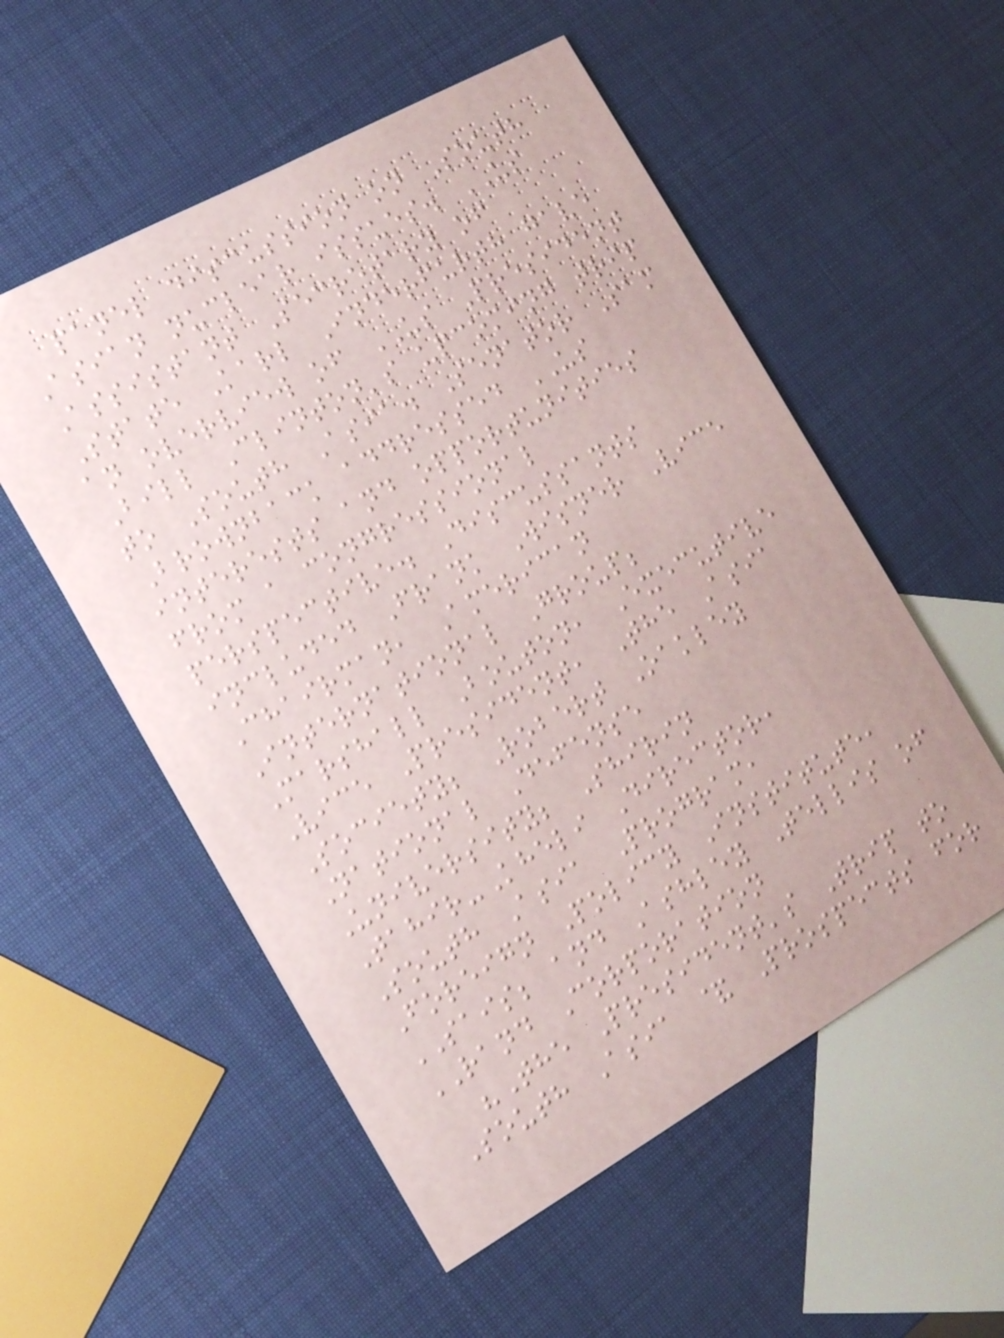panel discussion on South
Asian nuclear issues. US
Assistant Secretary of
State Karl Inderfurth gave
an overview of US President
Bill Clinton's upcoming trip
to South Asia. Senator Sam
Brownback addressed US
interests and opportunities
from a congressional
perspective. Discussants
included Frank Wisner Vice
Chairman, American
International Group;
Marshall Bouton, Executive
Vice President, The Asia
Society; Robert Oakley
National Defense
University; Shirin
Tahir-Kheli Director,
South Asia Program,
Foreign Policy Institute,
SAIS; and Ashley Tellis of
RAND Corporation
"The President's Trip to
South Asia & Prospects for
